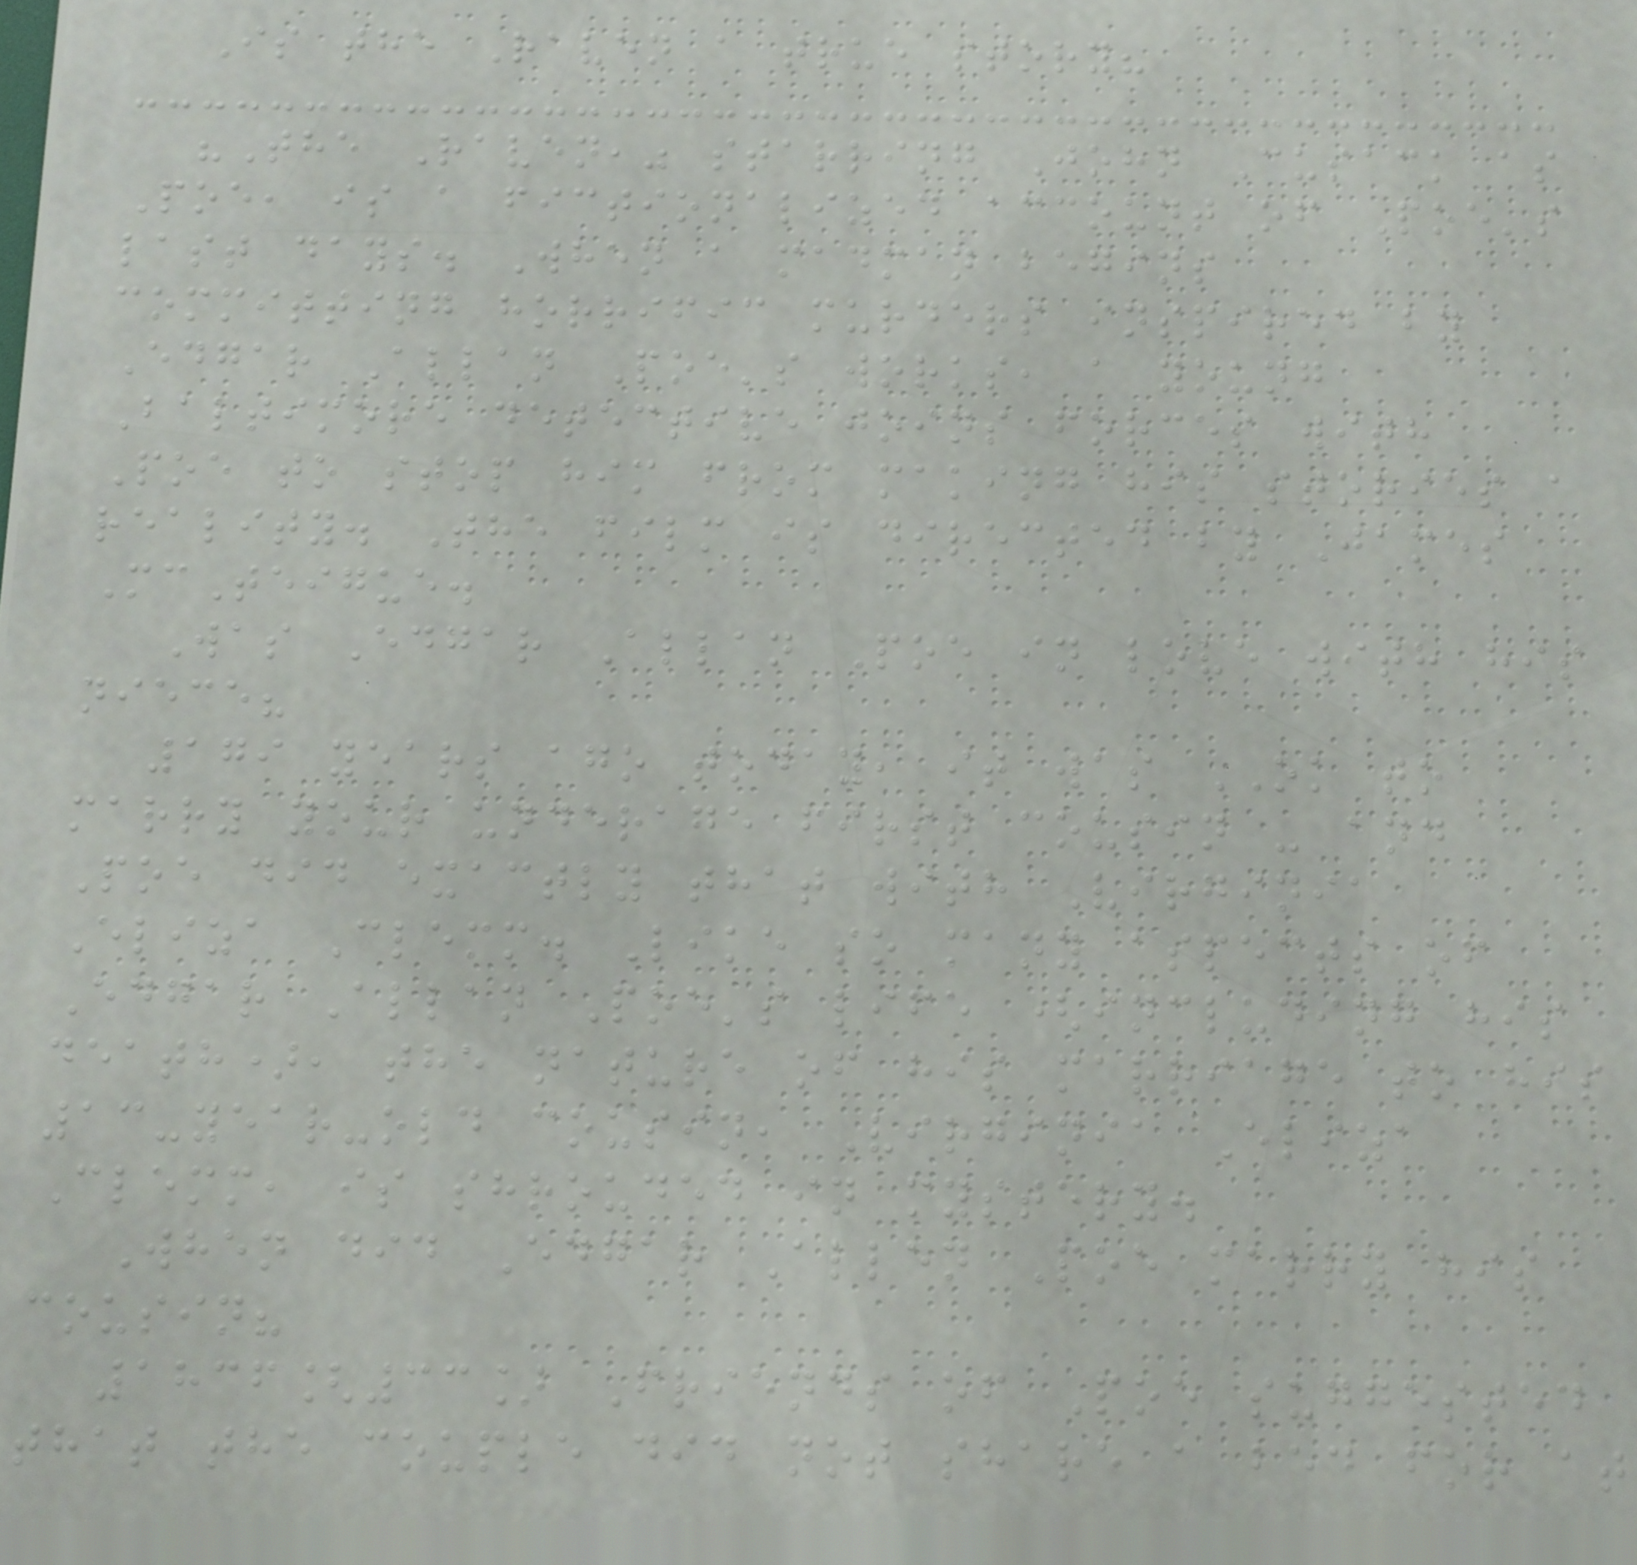Is the Raven a true story?
"The Raven," starring John Cusack as
Poe, is a fictionalized account of Poe's
last days. When a madman begins
committing horrific murders inspired by
Edgar Allan Poe's works, a young
Baltimore detective joins forces with
Poe to stop him from making his stories a
reality. The film is directed by James
McTeigue.
Was Edgar Allan Poe in love with his
niece?
179 years ago today, it was OK to
marry your underage first cousin - and
Poe did exactly that with Virginia
Eliza Clemm. Like so many aspects of
Edgar Allan Poe's life (including his
death), the nature of his marriage to his
13-year-old cousin, Virginia Eliza
Clemm, is shrouded in mystery.
When did Edgar Allen Poe marry his
cousin?
1836[33] Friends of Poe suggested
that the couple did not share a bed for at
